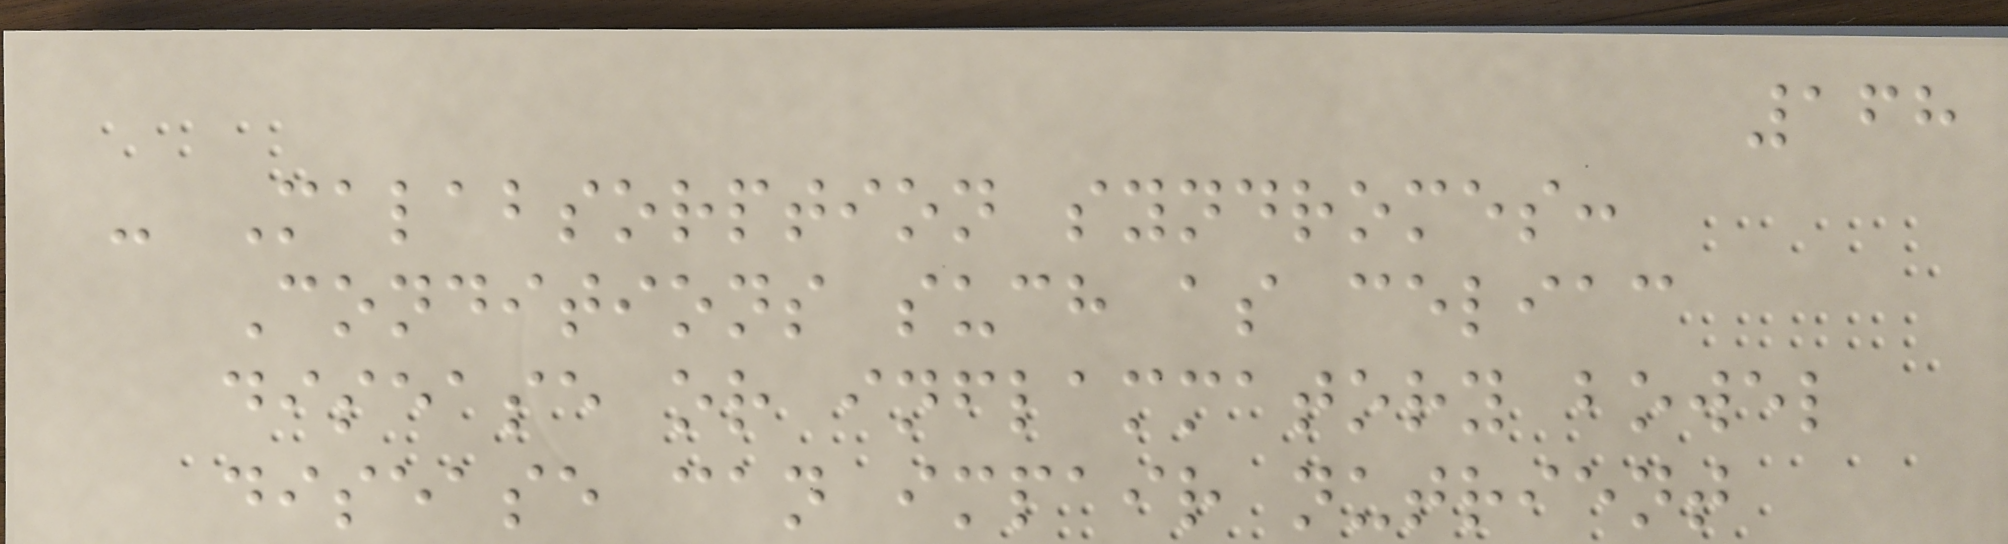168
- Malabsorption syndromes:
Conditions such as celiac
disease or inflammatory bowel
disease can impair nutrient
